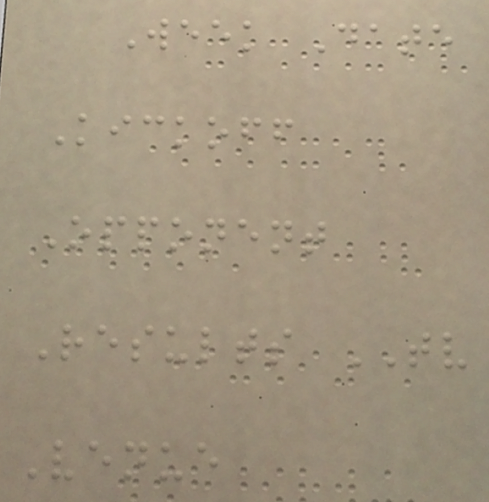Week Date
Kickoff
Opponent
Results TV
Venue
